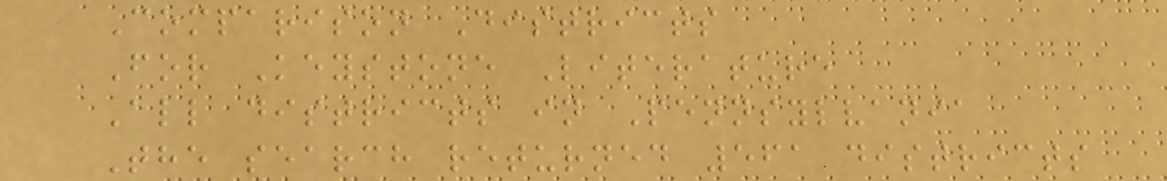Comparison Districts
For Keystone Literature
All districts in Pennsylvania
The search returned 561 districts
